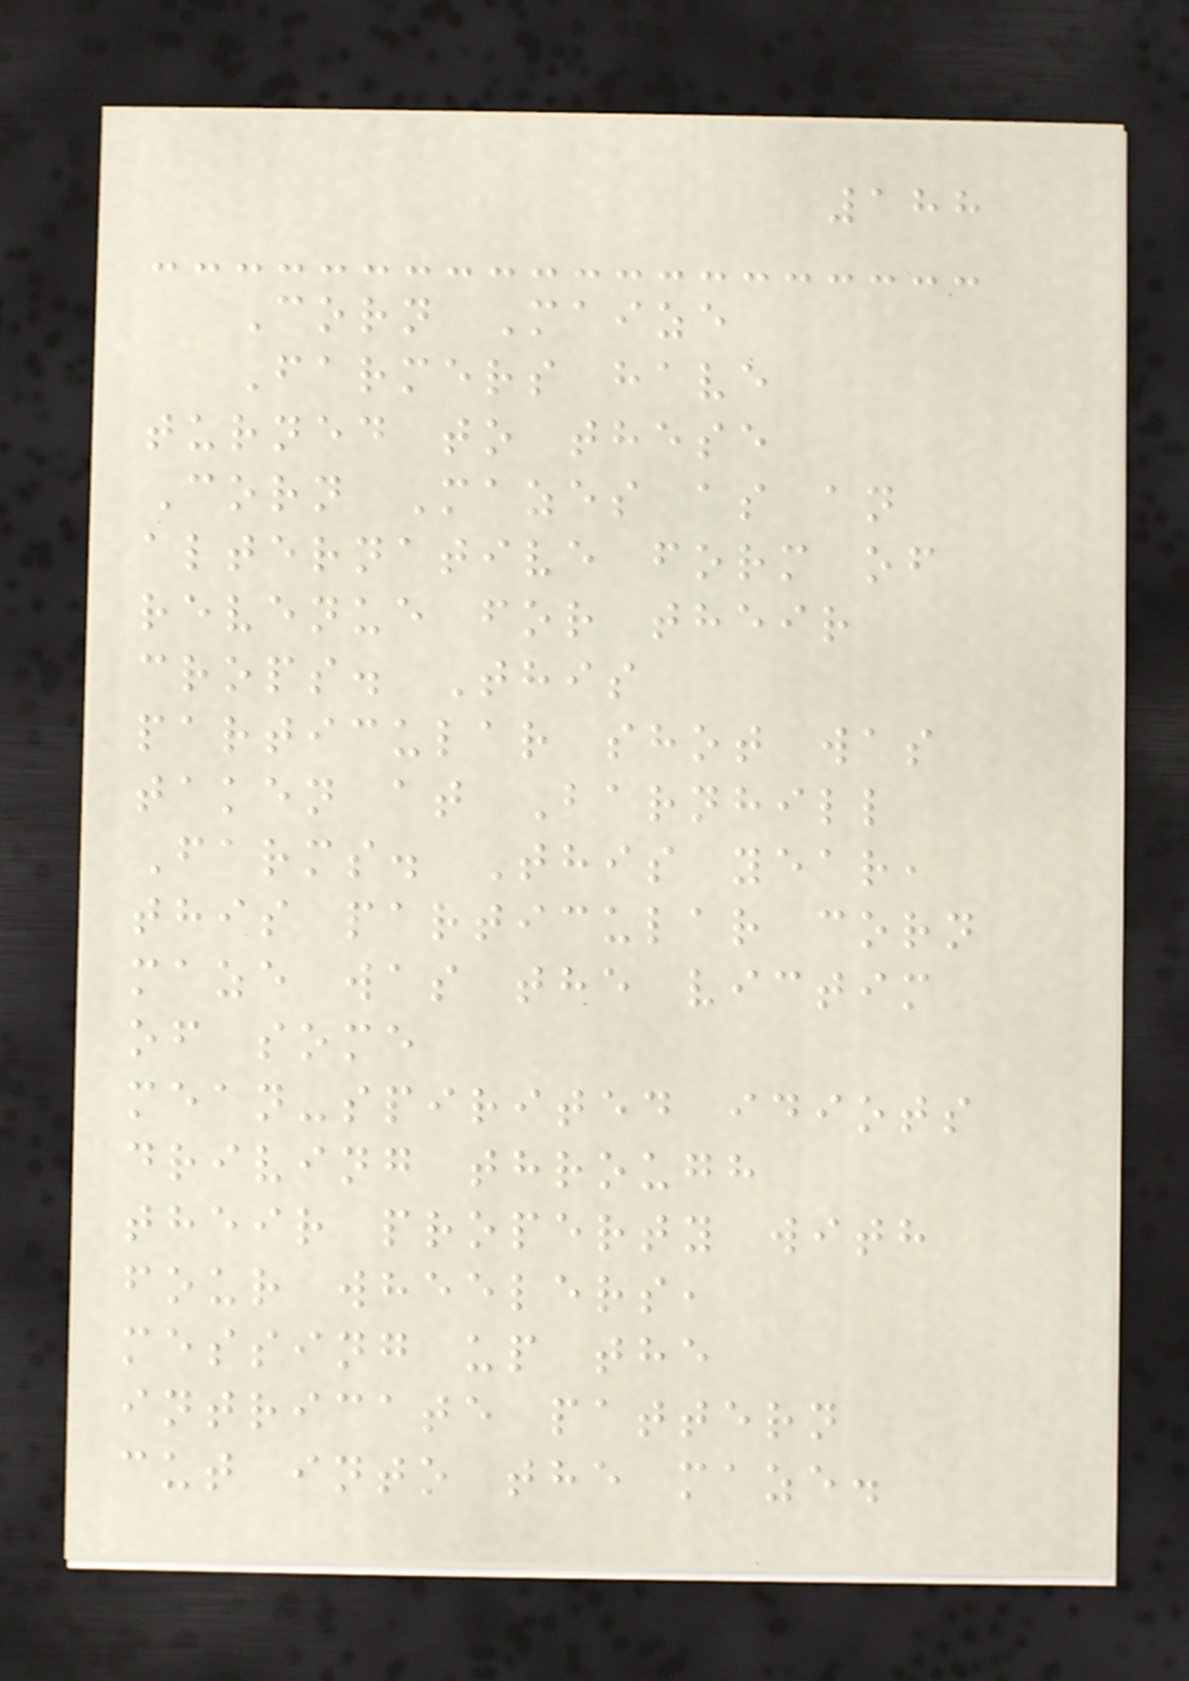188
Corn Maize
Farmers have
turned to these
Corn Mazes as an
alternative form of
revenue for their
crops. This
particular shot was
taken at Barnhill
Farms. This year,
this particular corn
maze was the victim
of some
mean-spirited idiots
driving through
their property with
four wheelers,
messing up the
intricate pattern
cut into the maze.
